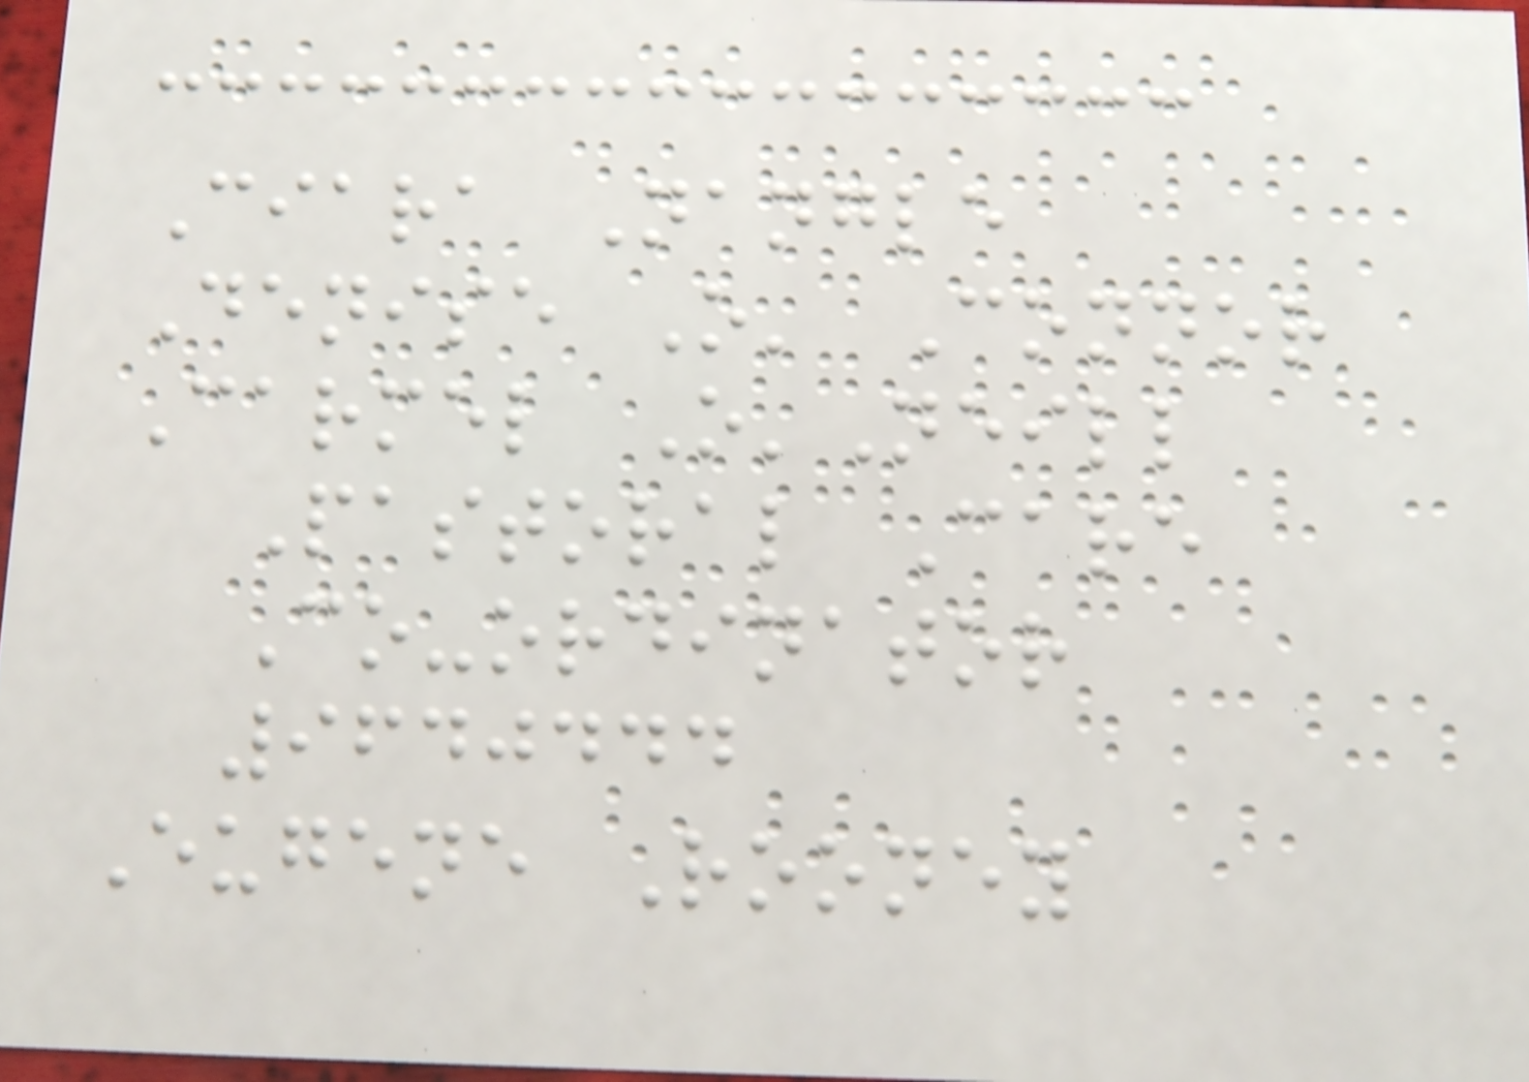Ciara Nangle
Denise O' Connor
Carmel O'Neill
Pastoral Care
Co-ordinator
9640444
Eugene Rooney
